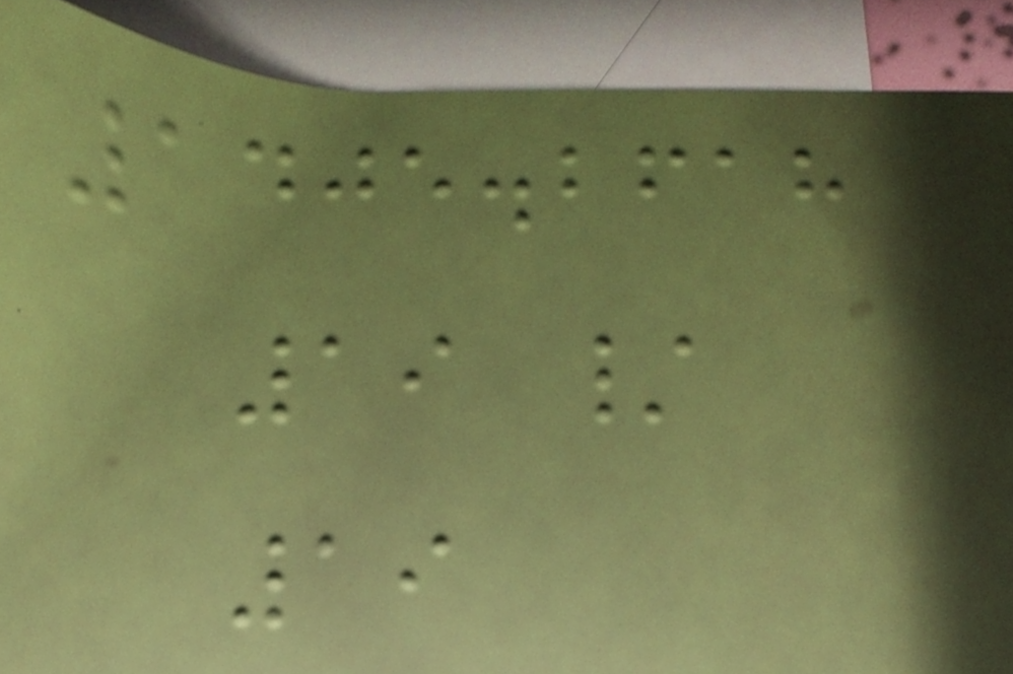1405.2618
19 /
19
